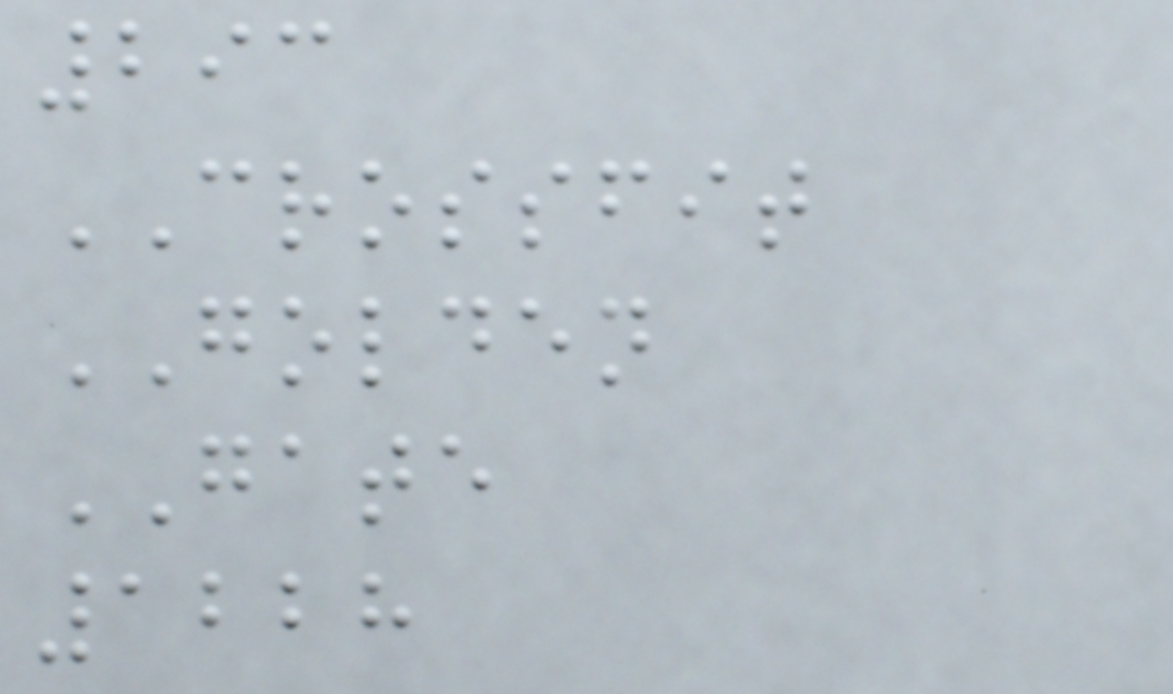293
CROSSFIT
GOLDEN
GATE
1228
